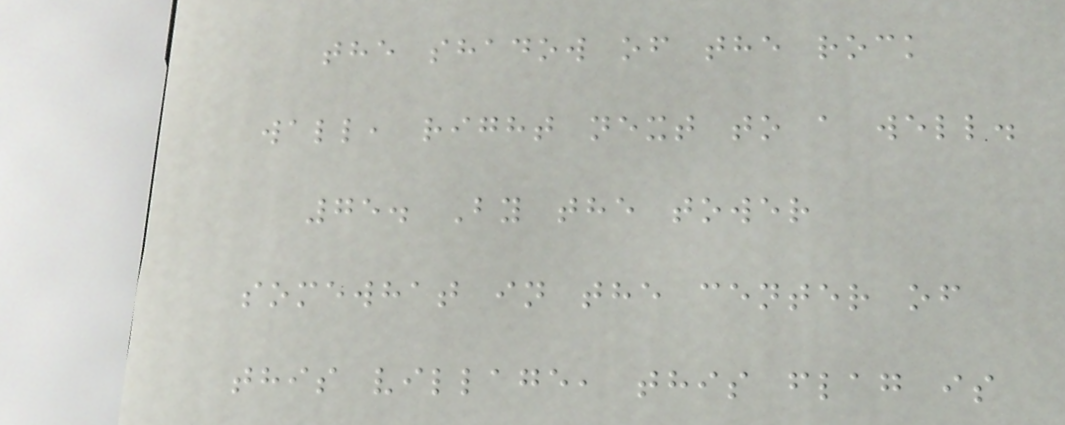the shadow of the rock
wall, right next to a well.
75. By the tower
somewhat in the center of
this village, this flag is
